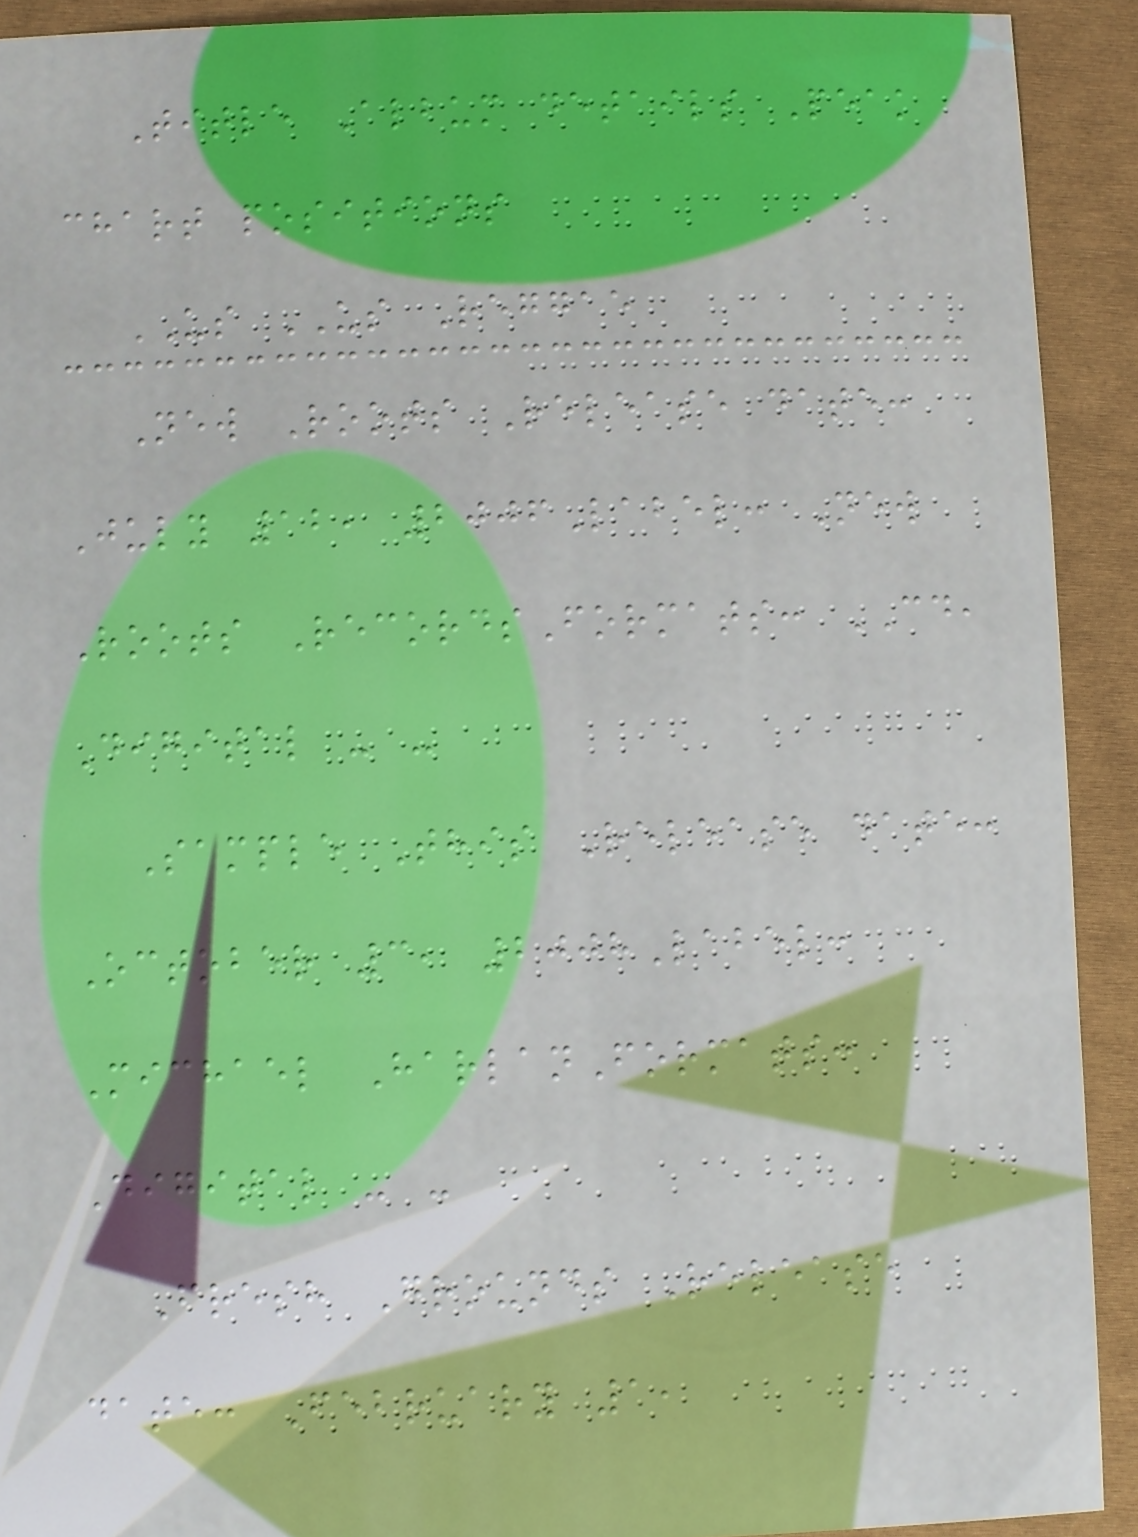Title Album details Peak
chart positions
US US Reggae
New Roots Release date:
July 12, 2006Label: New
Roots RecordsFormats: CD,
Digital - -
Sample This Release date:
October 3, 2008Label:
Michael HarlanFormats:
Digital - -
Fresh Grounds Release
date: February 1,
